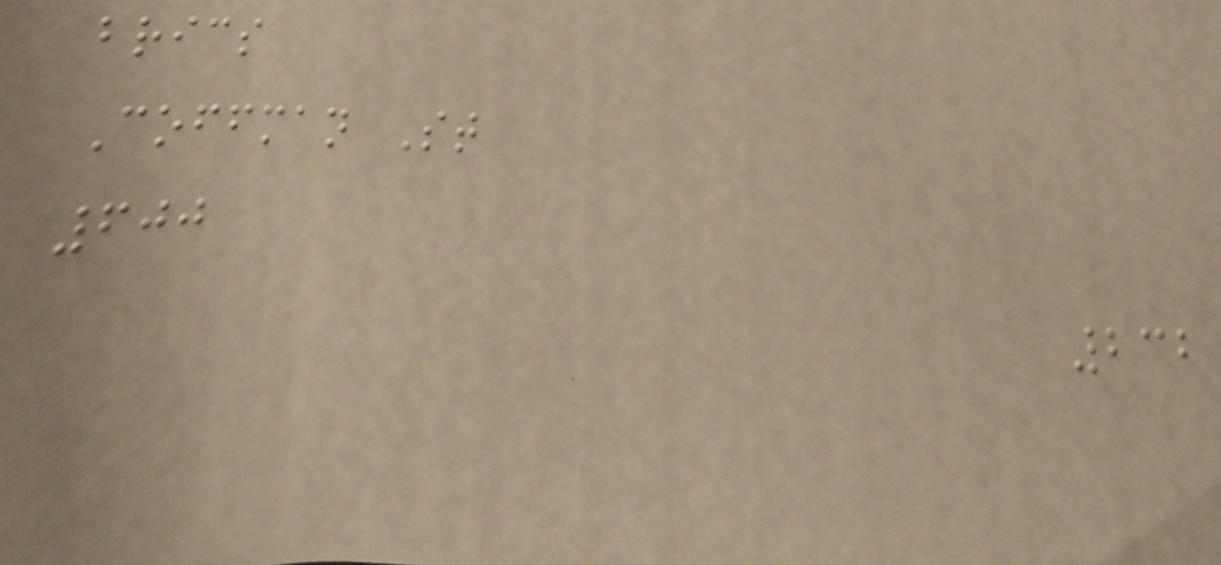brics
Coffman St
600
232
